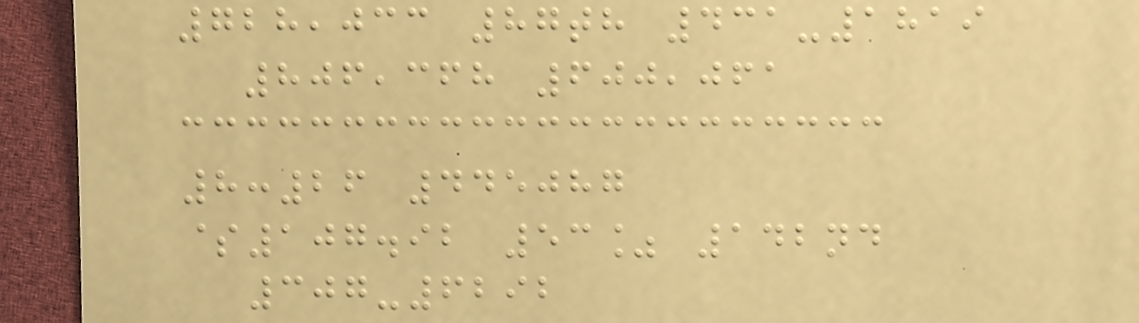728,033 87th 431-1819
806,368 600,061
8:26 445087
$107.92 53% 142nd
307-6292
